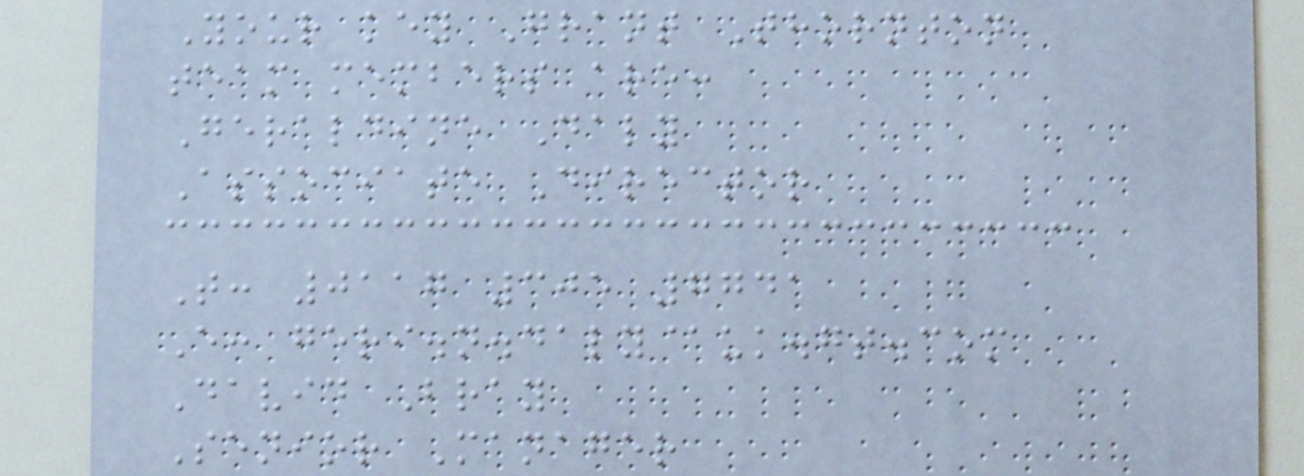Your key Grant Thornton
team members are:
Geraldine Daly
Associate Director
T: 0117 305 7741
E: geri.n.daly@uk.gt.com
David Bray
Senior Manager
